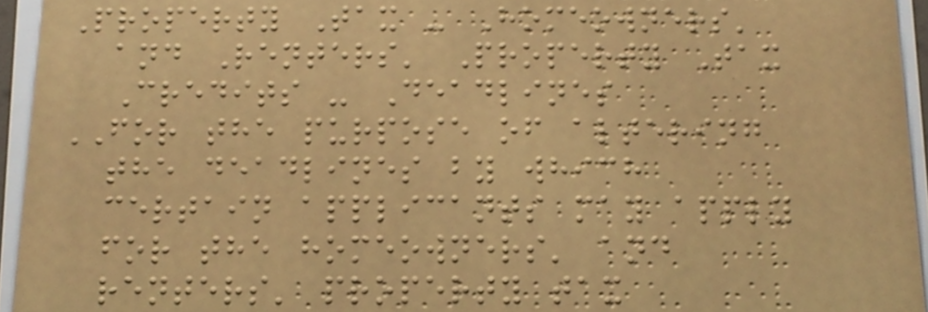Property Tax - Homeowners'
and Renters' Property Tax
Credits - Deadlines
FOR the purpose of altering
the deadlines by which
certain applicants may apply
for the homeowners' and
renters' property tax
